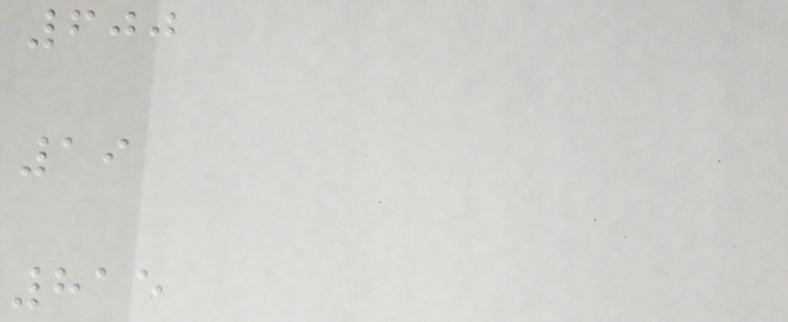600
19
815
